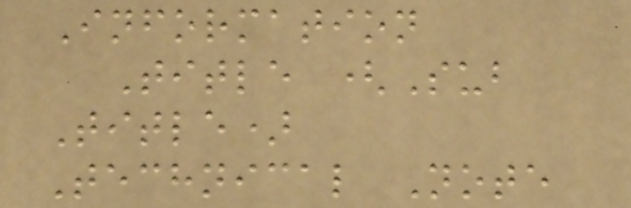Information
Title (Sub
Title)
Technical Note
